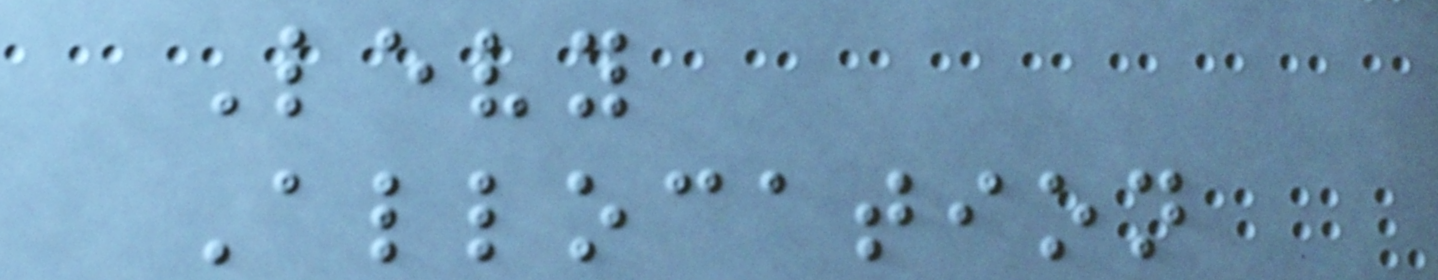Levy
Allocation
